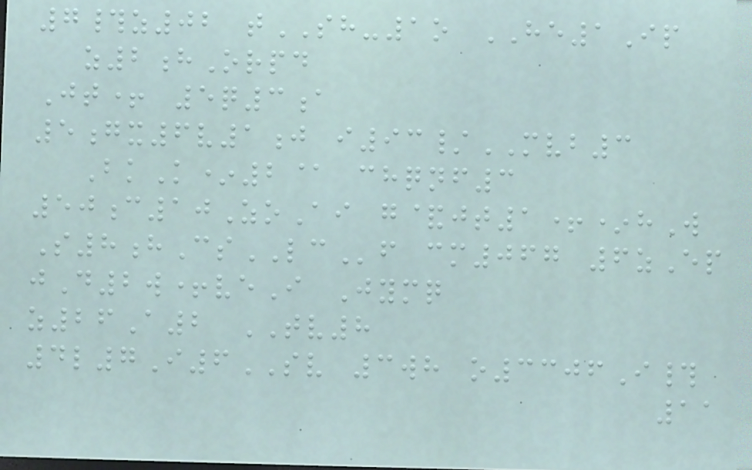7#z02 tSH-1o HE1Ip
z2hOrpd
Jt+ 5q3a
5gx6v1j i93/MVB3
BkK*2@ chqnf3
50c10ZoAi g&jt1+*hW
S8hCsLCf cm067 6zEp
jD2w+veI Jymq
z26A2 TV8
4l7I6SV 3wh o3306I#
11
